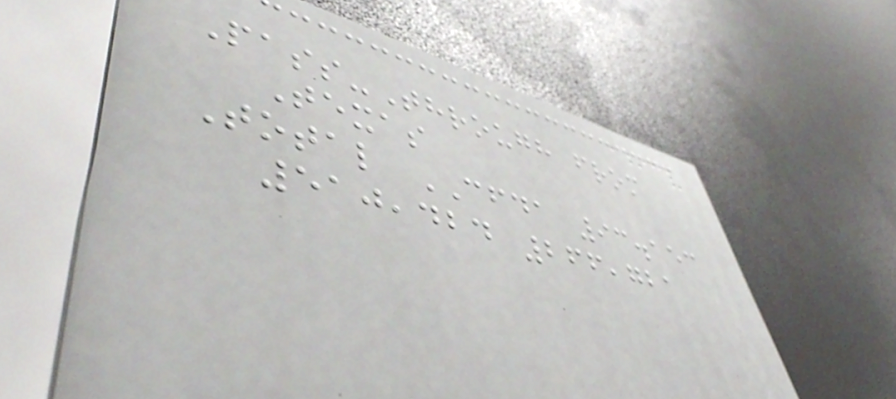Pass-Through from
Texas
Total CFDA 93.153
510,424 266,721
